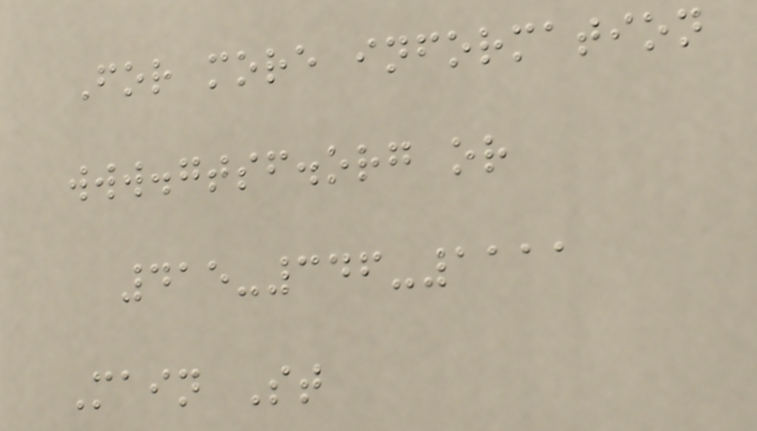For more information
www.gtsf.org or
415-346-1111
Main St
